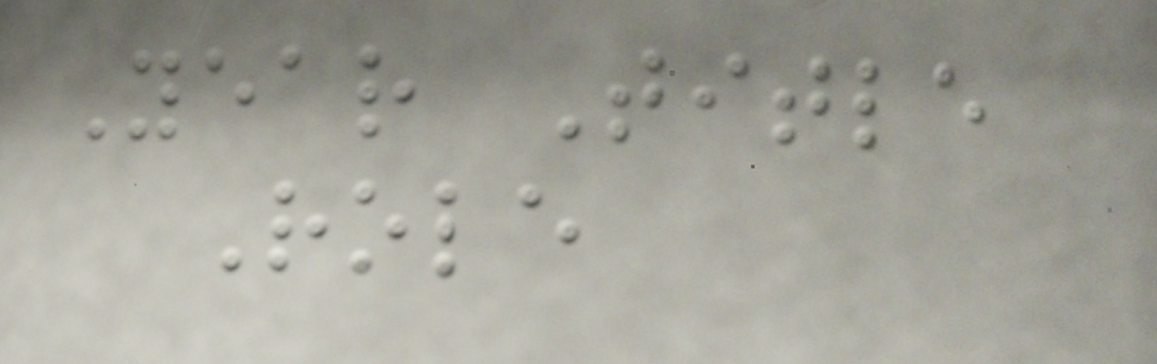Year Title
Role
